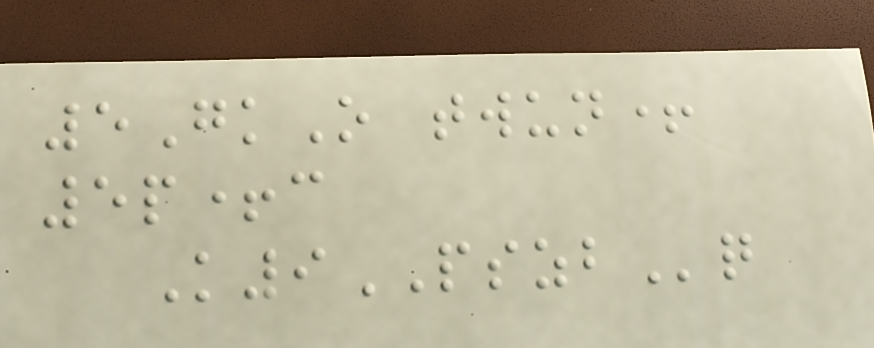5GkO twun+
5p+c
K9PSZBq
